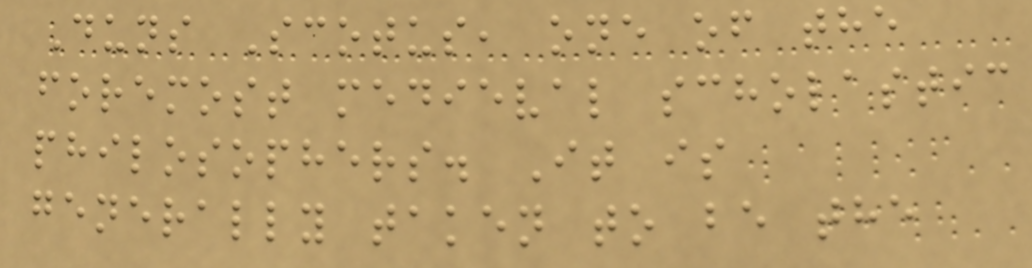Duns Scotus, one of the
foremost medieval scholastic
philosophers. It is
generally taken to be the
